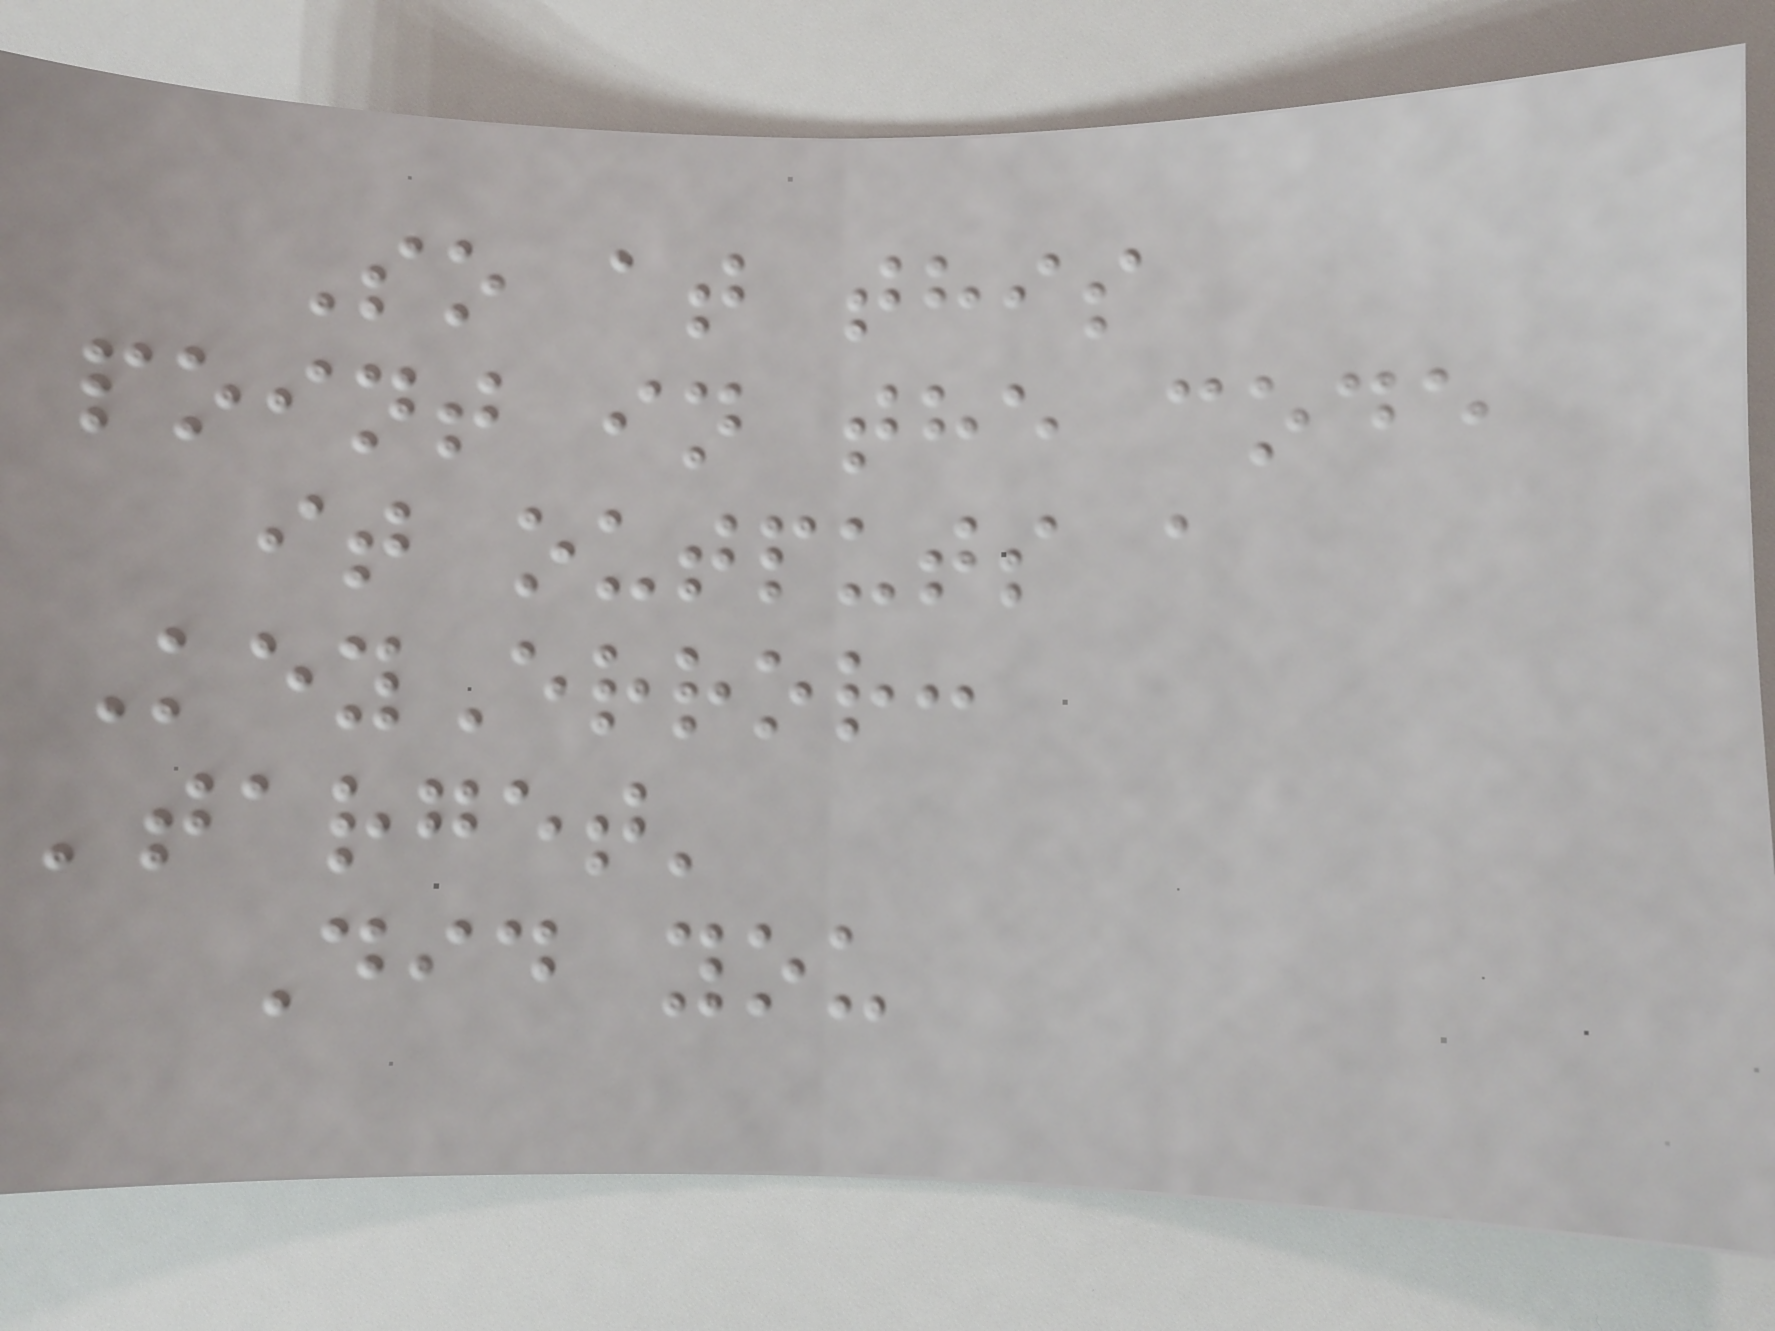So at this
point in the code
it outputs a
KeyError:
'target'
Did you
